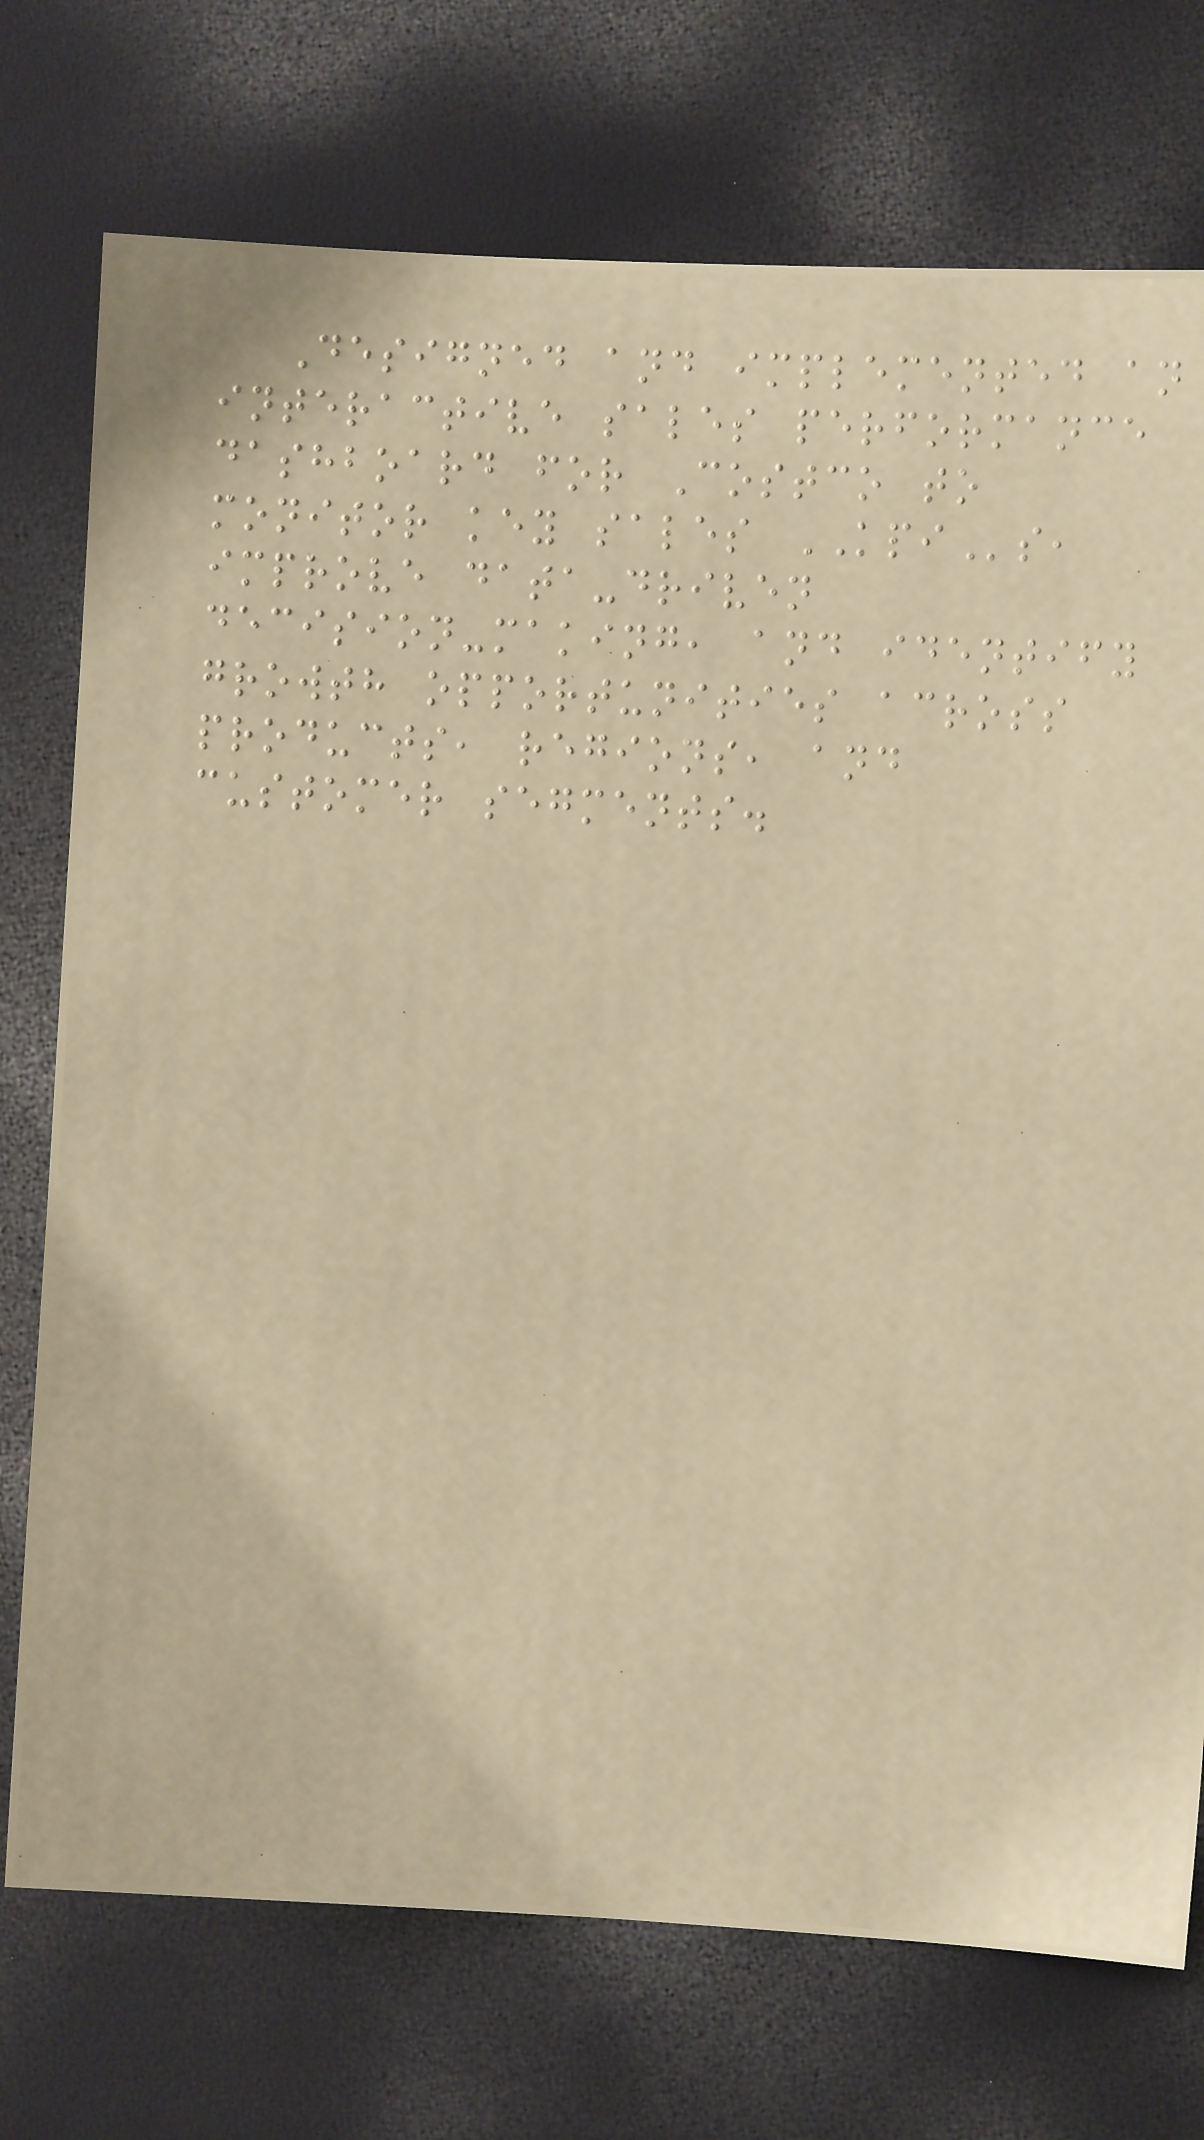Designed and implemented an
interactive sales performance
dashboard for Costco to
monitor key sales KPIs,
improve data-driven
decision-making, and identify
growth opportunities across
products, regions, and
customer segments.
